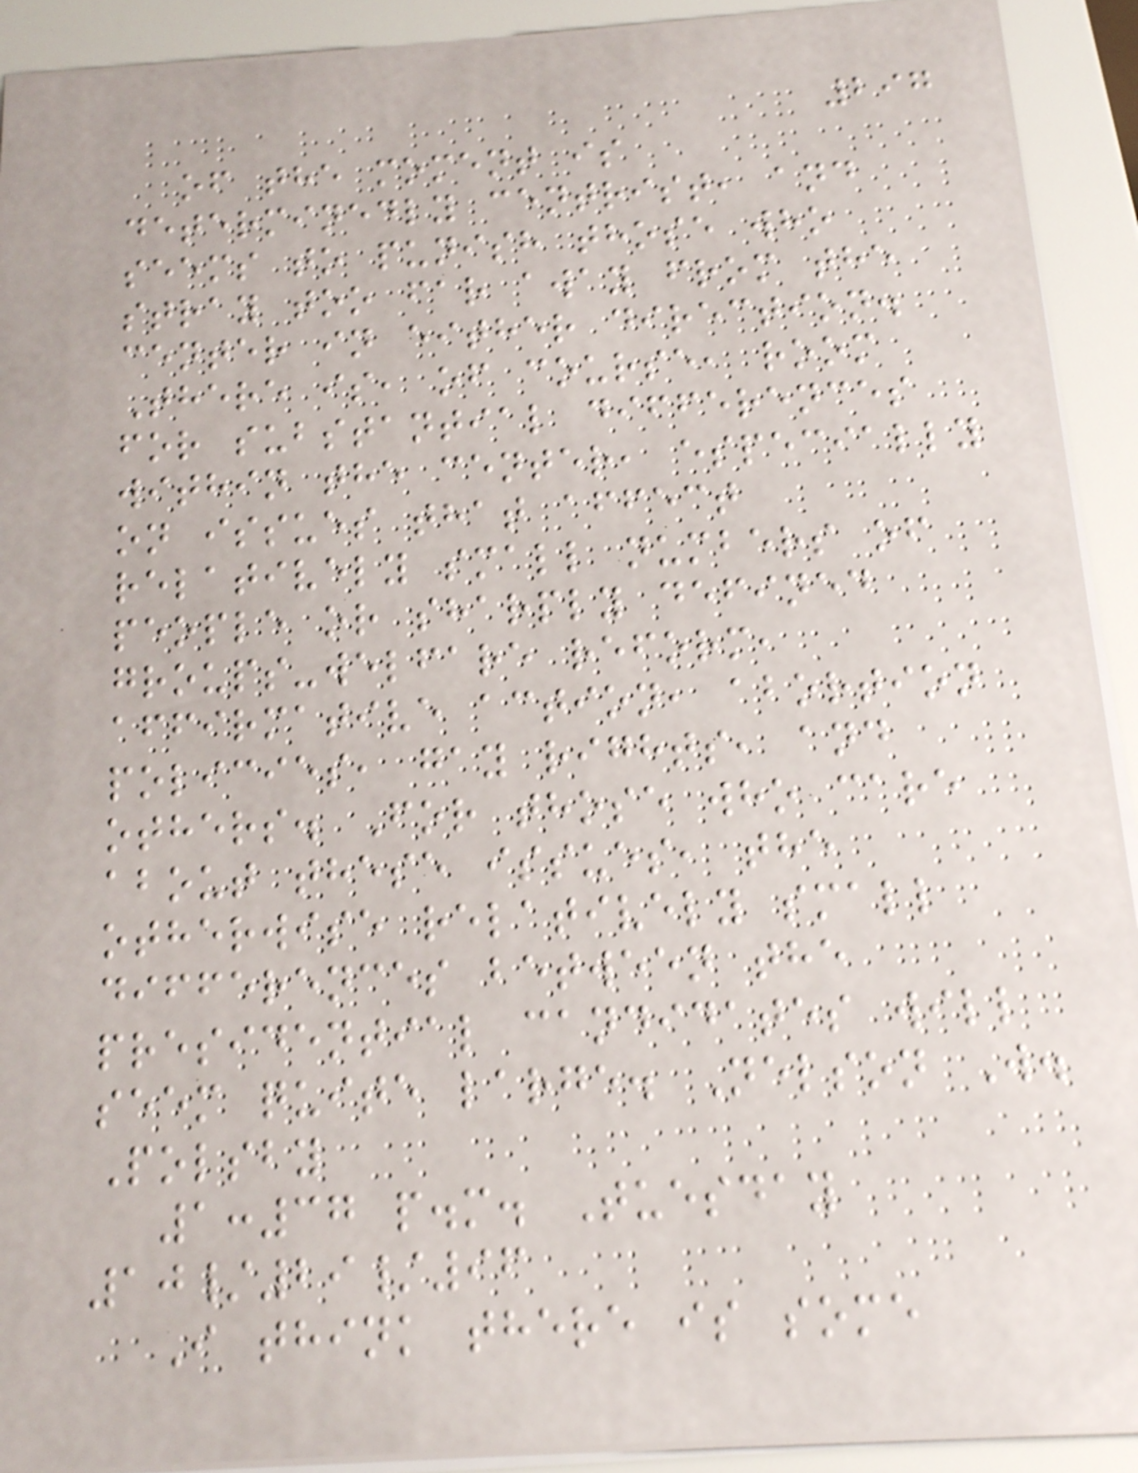297
of the moment is
determinedly centrist, and
seems to punish those who
stray too far away from the
center in either direction.
There is, of course, room
for substantial differences
within the center, especially
on issues that affect
relatively small numbers of
people or sharply defined
groups-welfare reform,
affirmative action, abortion
policies, gay rights, and
others. For those who care
about these issues, the
otherwise relatively small
differences between the
presidential candidates will
seem quite large. Nelson W.
Polsby
1:37 p.m. Tuesday
10/29/96
I think there is some
